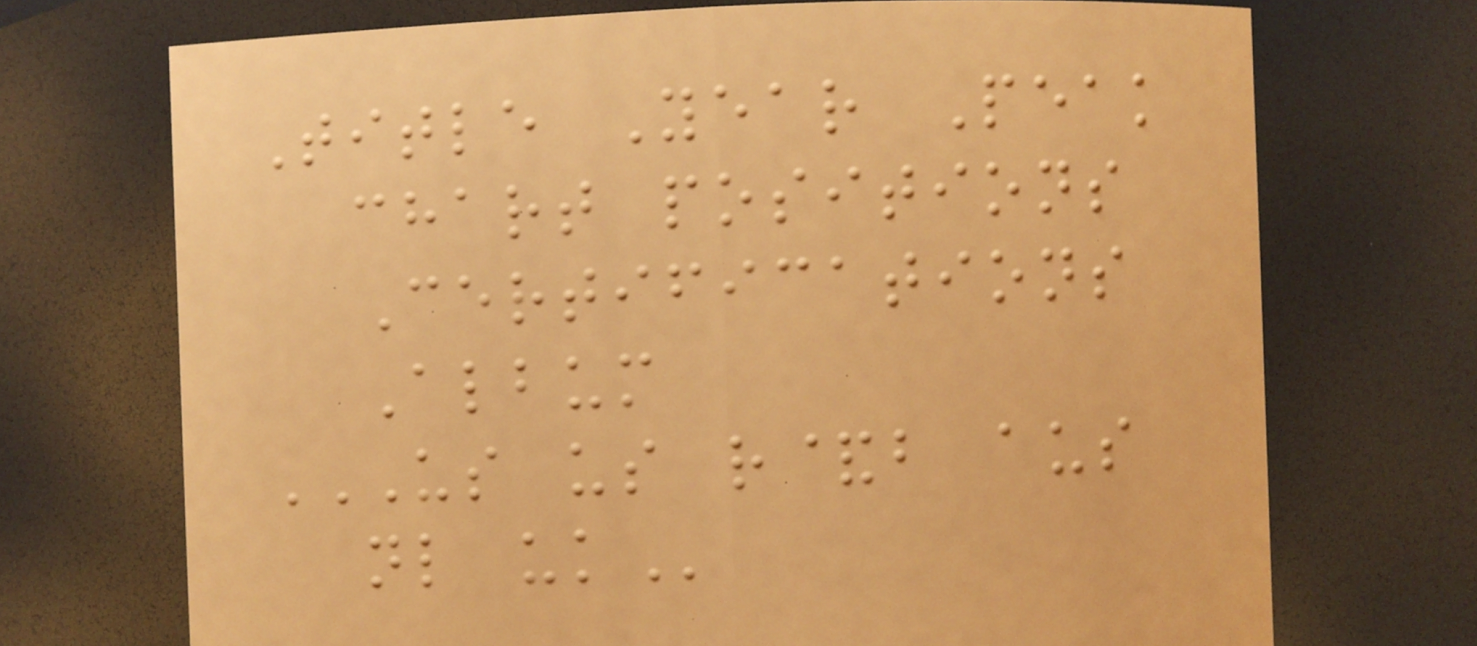Title Year Peak
chart positions
Certifications
Album
US US R&B AUS
NL UK
